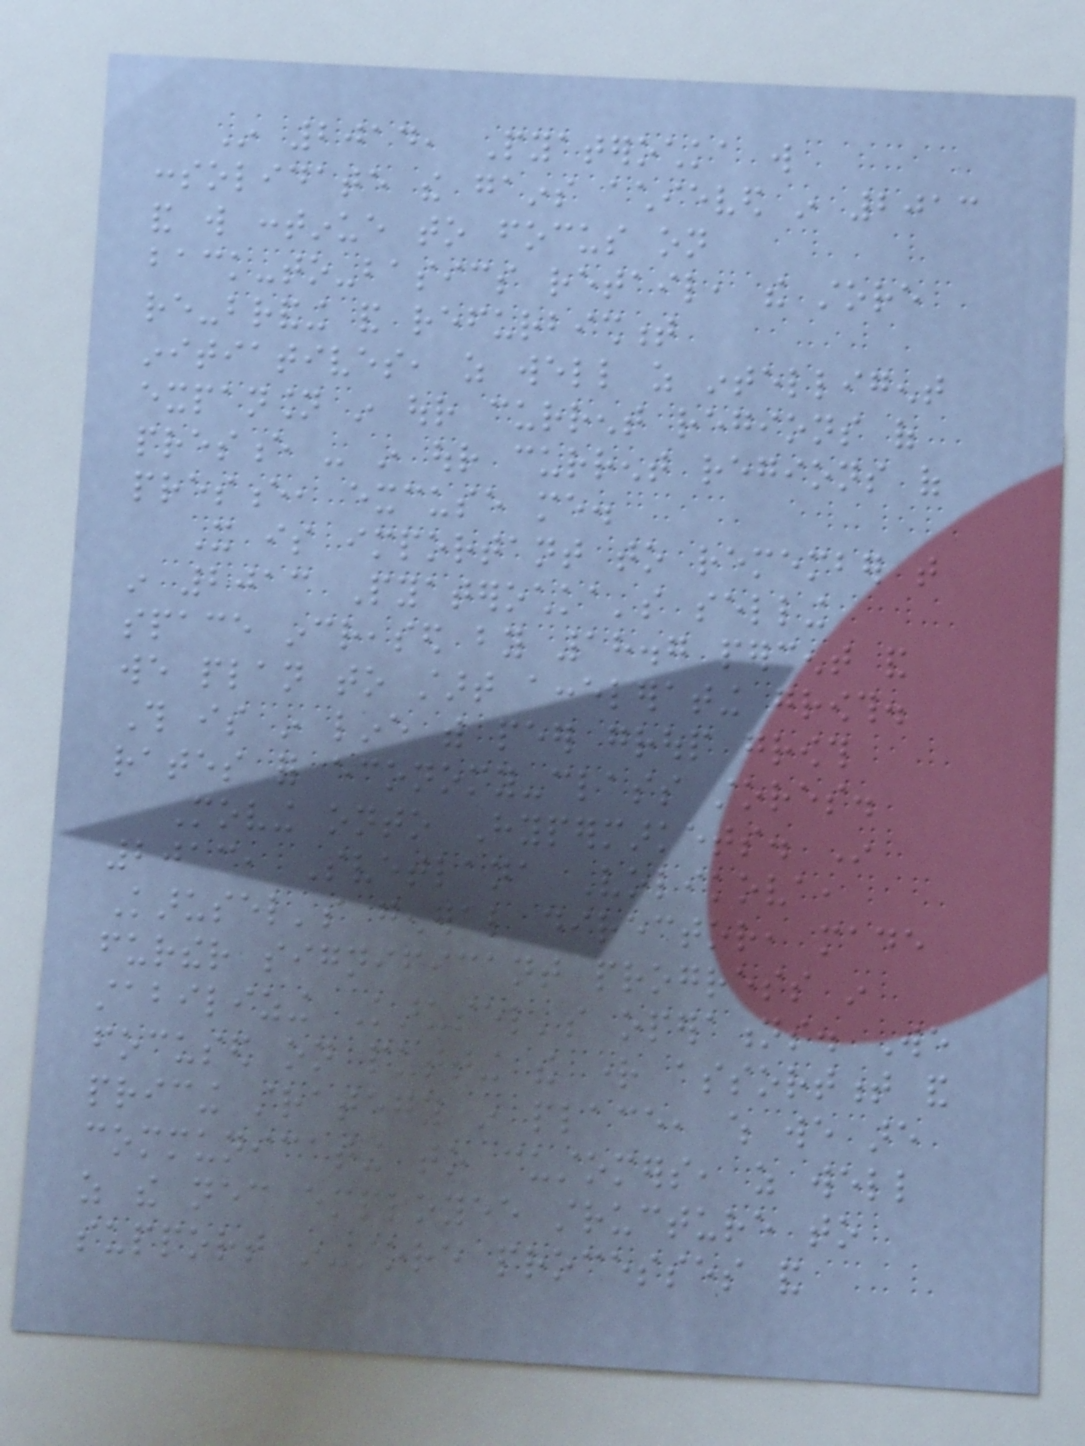In 2014, Pyaterochka will
consolidate the gains achieved in 2013
and will continue to focus on
back-to-basics retail, the store
re-branding and refurbishment
initiatives, as well as intelligent
expansion in our current regions of
presence - in our current regions of
presence, excuse me.
It is important to remember that
in 2013 Pyaterochka's selling
space increased by 18.7 percent and
we plan to start accelerating growth.
This is in line with peer group growth
rates for economy-class stores.
Moving onto Hypermarkets. In
2013, Svetlana Volikova,
Karusel's general director, made
further significant progress in
stabilizing Karusel's operations. We
focused on putting the right assortment and
pricing strategy in place, which we are
communicating to customers, as well
as the necessary employee structure to
support in-store processes and
